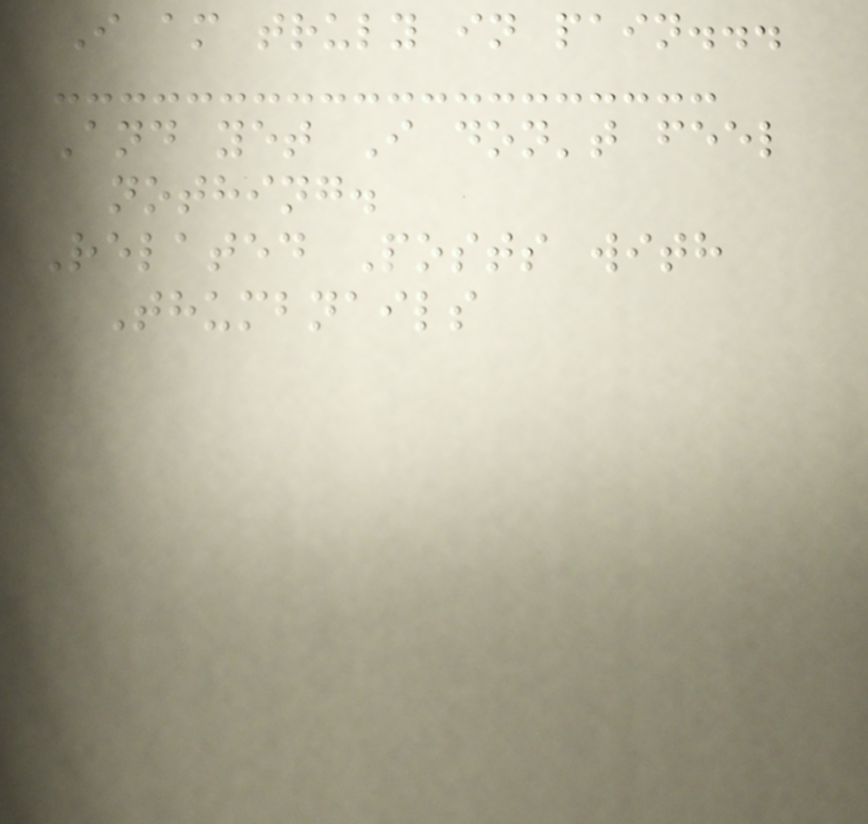I am truly in pain...
And yet I don't feel
nothing.
Related Posts with
Thumbnails
